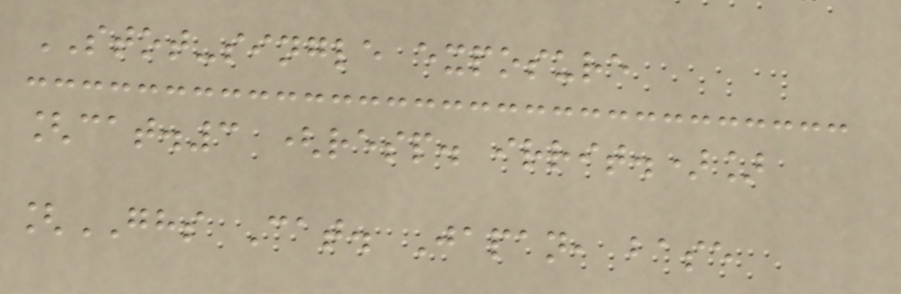STOT-single exposure
[cat.3 (resp. irrit.)]
[GHS Cat. Japan, base
